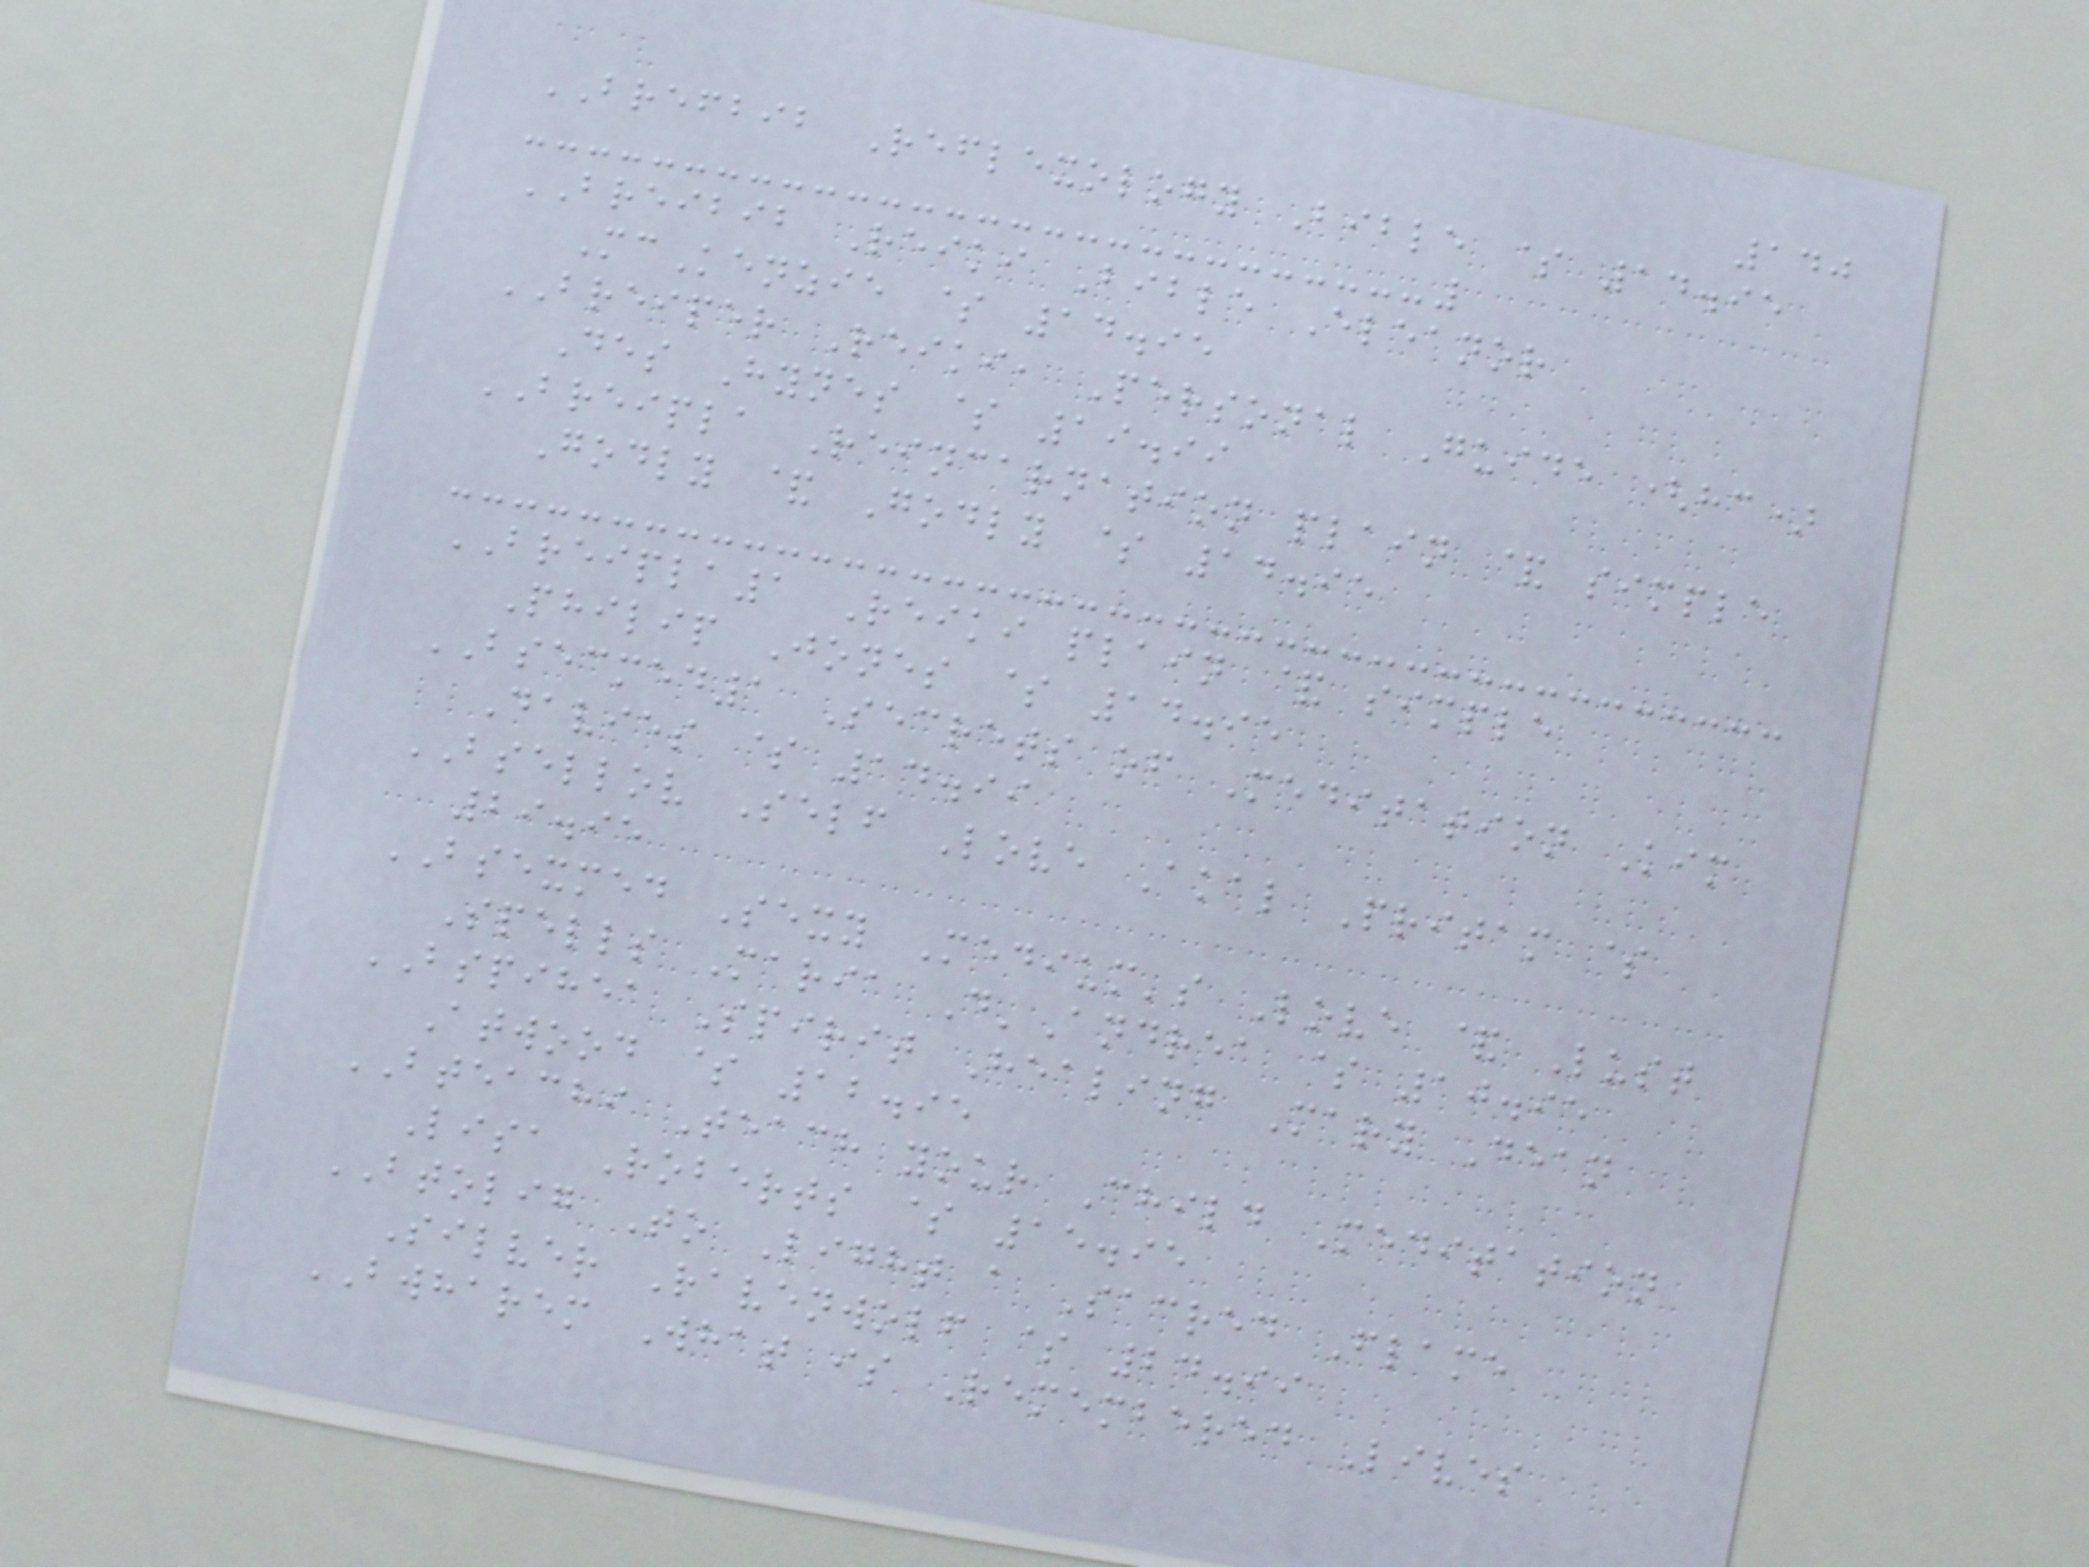140
BREFBIB Reflexology Bible $ 14.95
BREIBIB Reiki Bible Eleanor
McKenzie $ 14.95
BREIPER Reiki, Personal Guide (hc)
Des Hynes $ 19.99
BREIPLA Reincarnation plain & simple
Godly & Godly $ 14.95
BREIPLA1 Reiki plain & simple
Philip Jones $ 14.95
BSECMED1 Secrets of Meditation Kim
Davies $ 14.99
BSELLOV Self Love Akal Pritam $
29.95
BSEXMED Sexy Medium's Love & Lust
Spells Maria D'Andrea $ 10.95
BSPIHEA Spirit Healing Mary Dean
Atwood $ 12.95
BTEACHI Teach your Child Meditation
Lisa Roberts $ 15.95
BTOLIG To Light a Sacred Flame
Silver Ravenwolf $ 24.99
BWHAREM What is Remembered Lives
